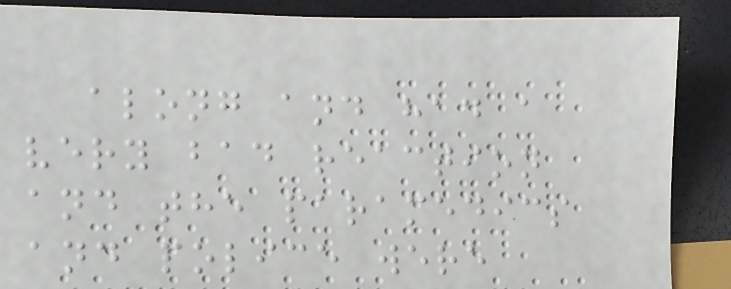along and had a
very bad reaction
and the paramedics
and police were
